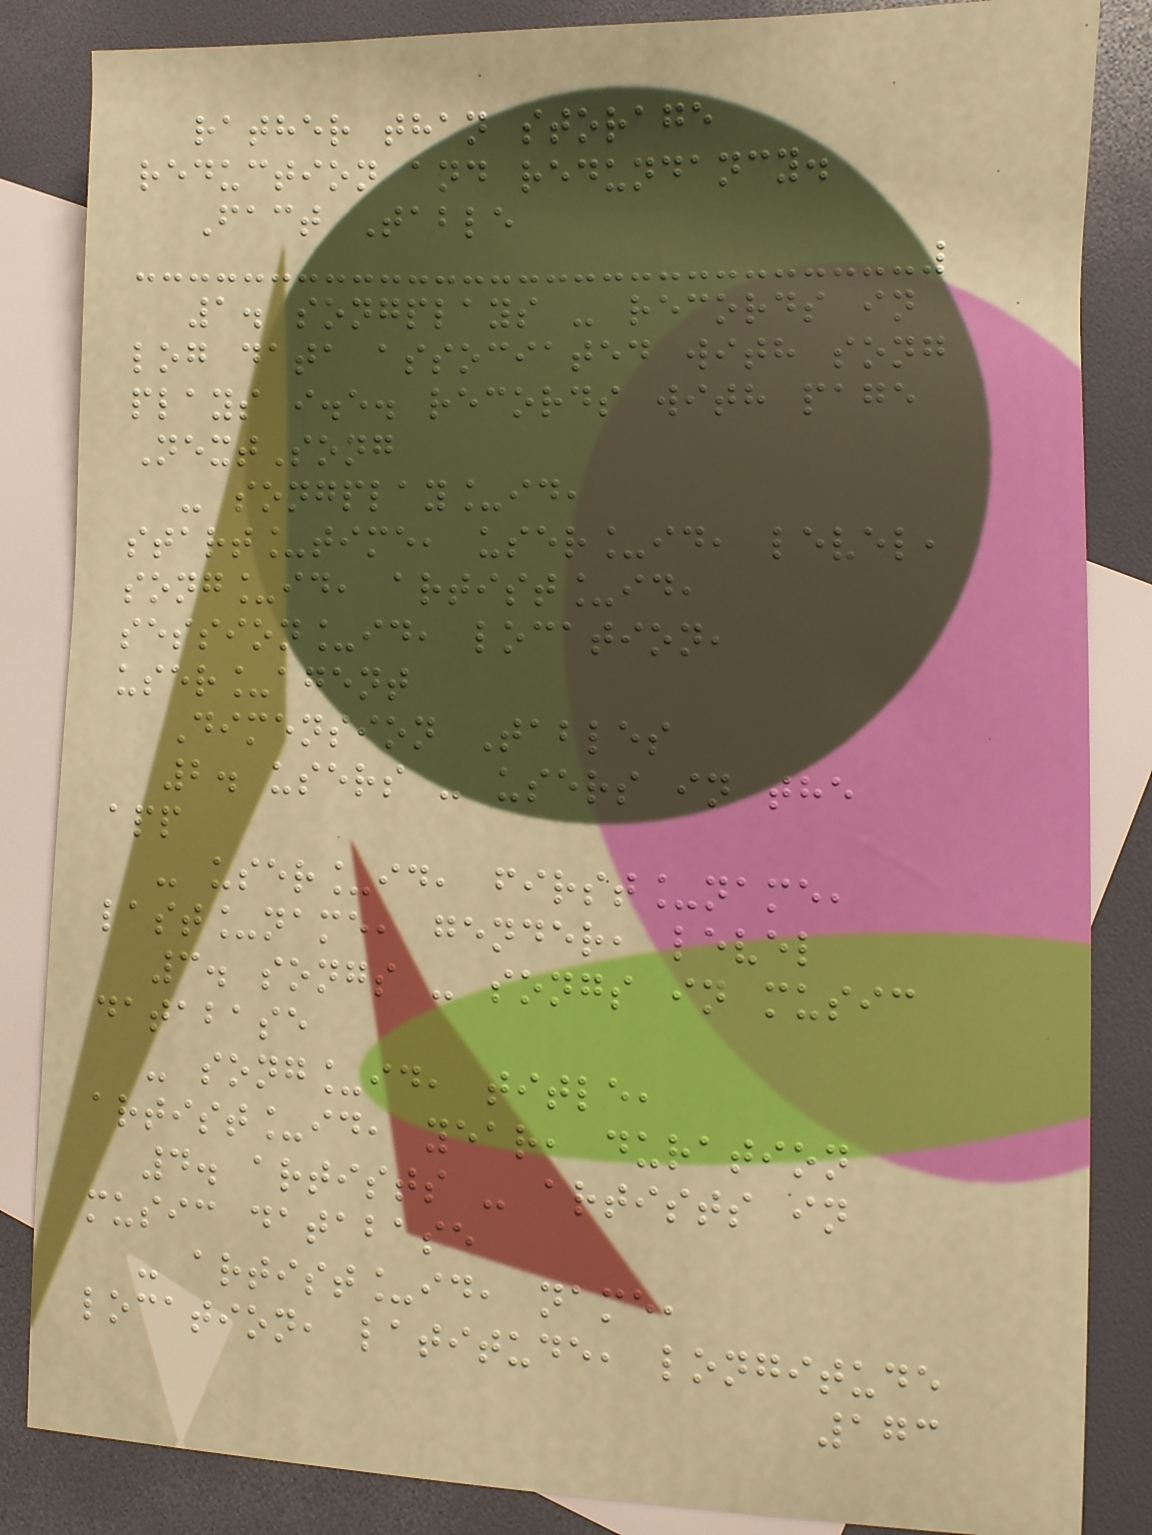rather than storage
reduction and redundancy.
Fact Table
1. songplays - records in
log data associated with song
plays i.e. records with page
NextSong
- songplay_id,
start_time, user_id, level,
song_id, artist_id,
session_id, location,
user_agent
Dimension Tables
2. users - users in the
app
- user_id, first_name,
last_name, gender, level
3. songs - songs in music
database
- song_id, title,
artist_id, year, duration
4. artists - artists in
music database
- artist_id, name,
location, latitude, longitude
173
